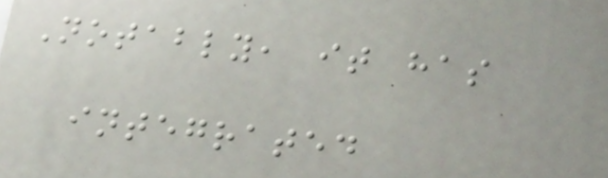Notably, it has
integrated
